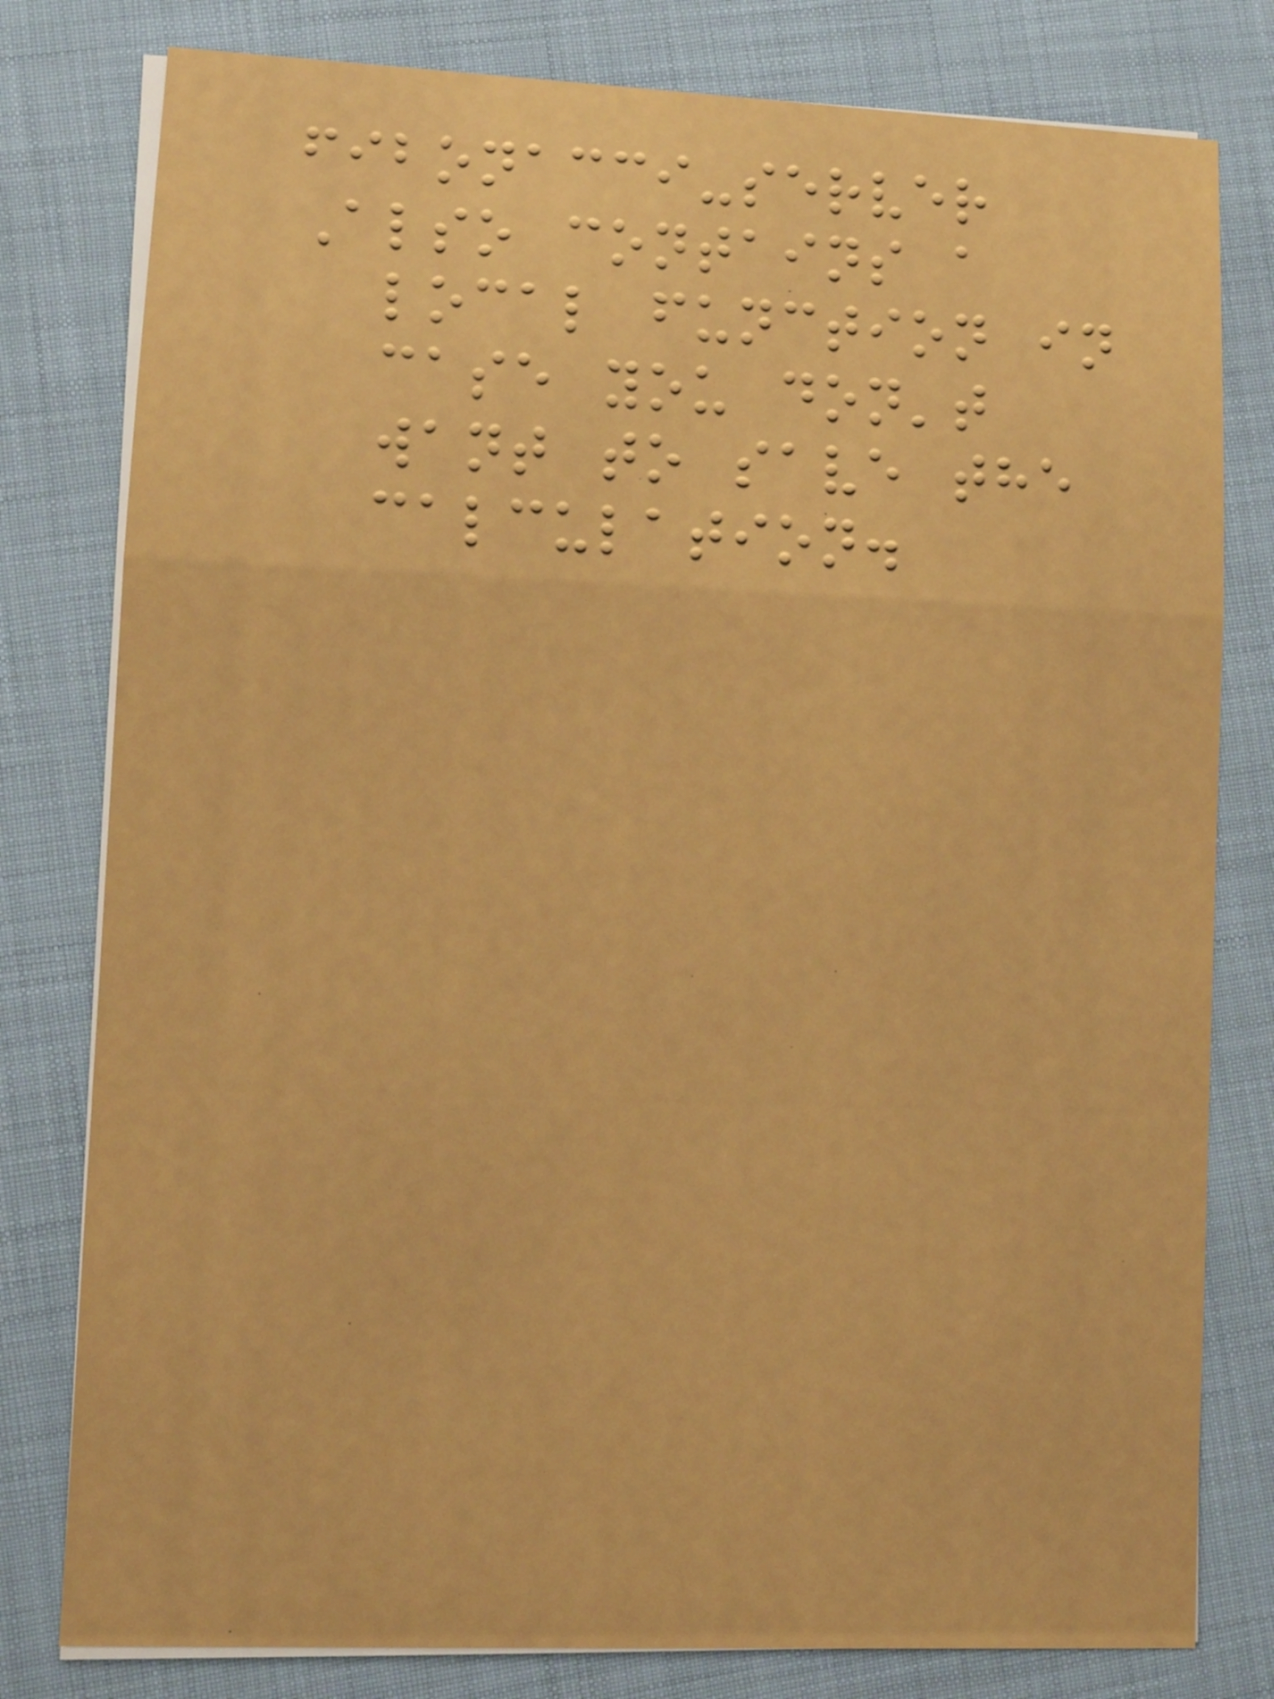fibonacci-server
Also contains a
local function in
case you don't
want to save the
calculation.
